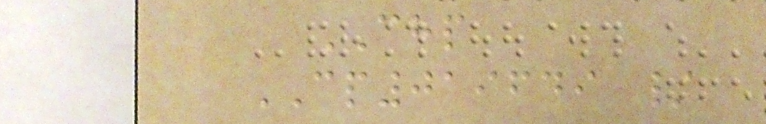CHP
CP019649 /
